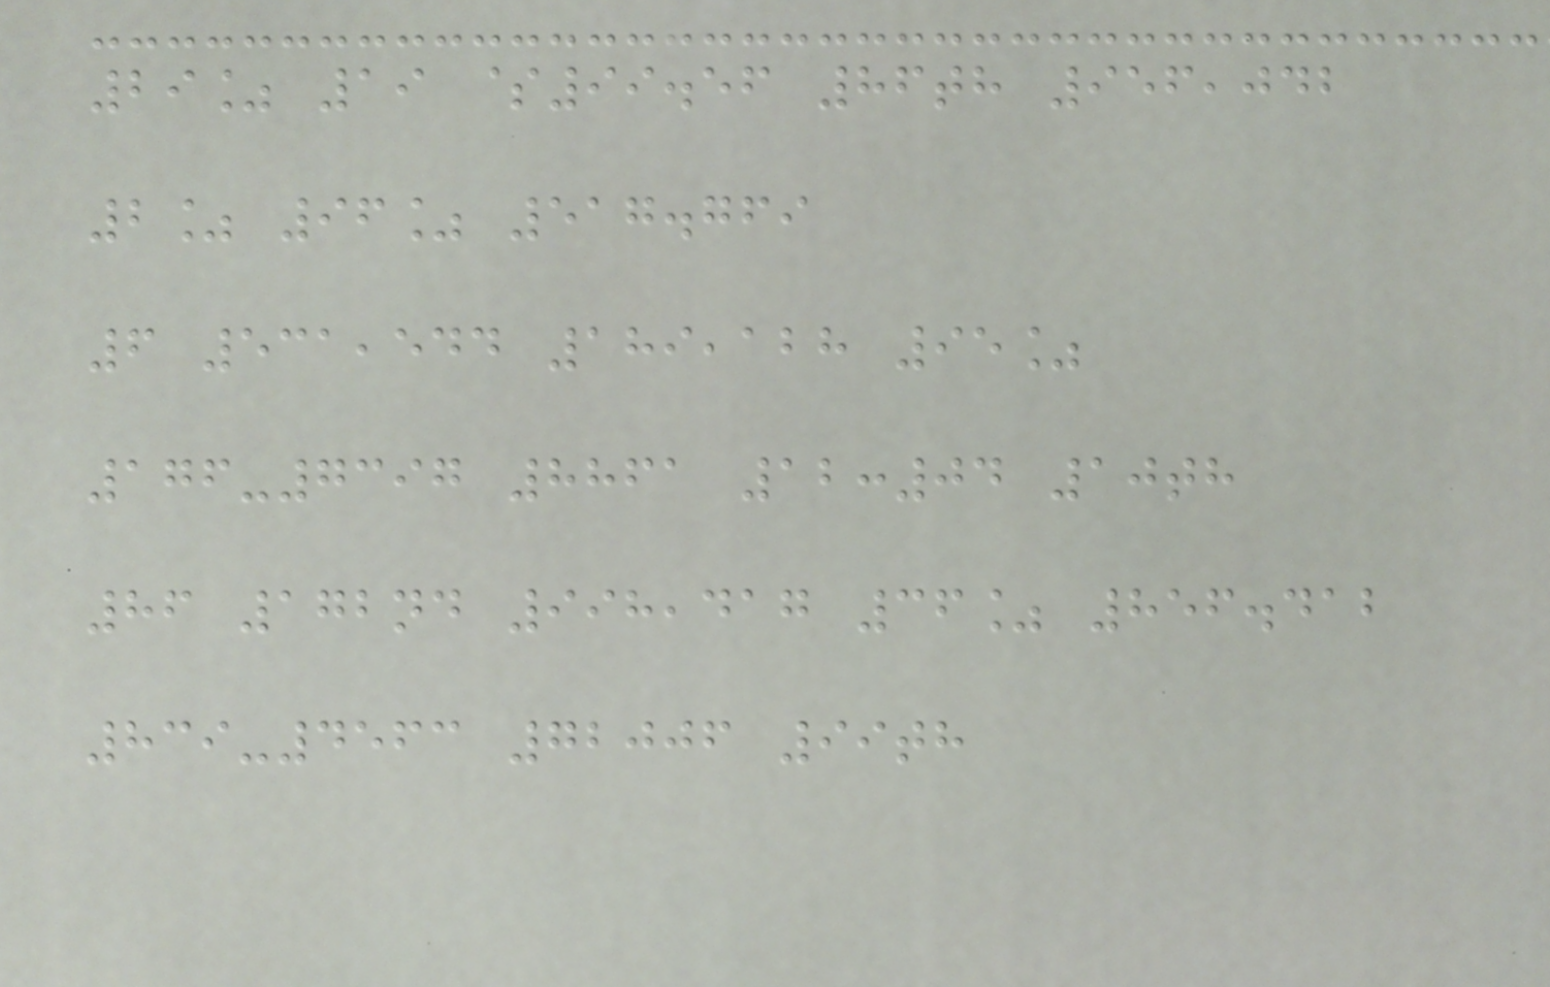29% 19 $99.56 86th 956,042
2% 96% 517.769
6 531,544 189,128 95%
176-7397 8861 12:04 10th
86 172nd 998,417 36% 856.412
839-4563 72006 99th
